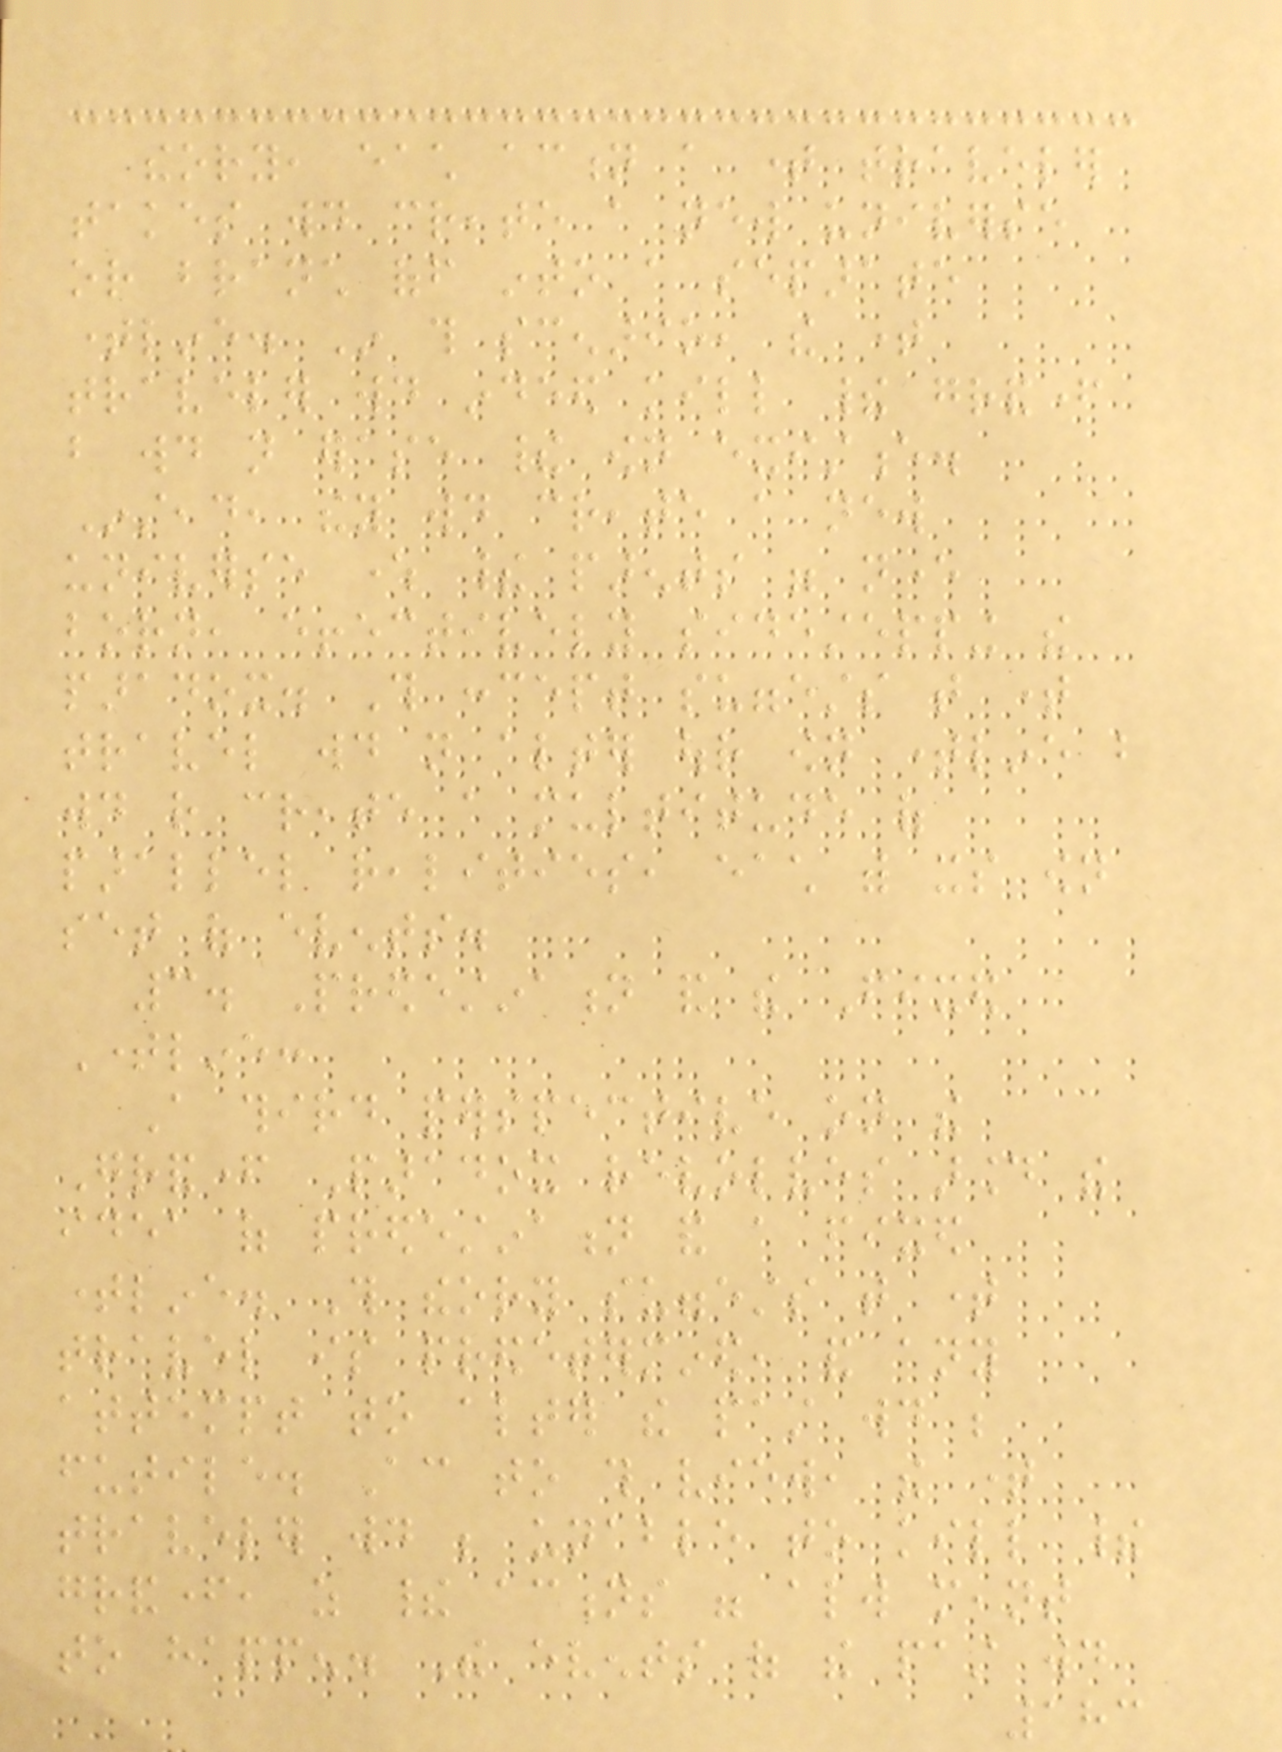theory, each action a time traveler
takes would create a new universe
or branch off into a separate
timeline. In this scenario, the time
traveler would indeed kill their grandfather
but would not erase their own existence.
Instead, they would create a new
universe where their parents were never
born, effectively sidestepping the
paradox. This concept suggests that time
travel would not alter our own timeline but
would rather create a multitude of
parallel realities, each with its own
set of events.
3. Predestination and the Fixed
Timeline:
A third perspective on the
Grandfather Paradox revolves around the
idea of predestination and a fixed
timeline. This theory suggests that time
travel is predetermined, and any
attempt to alter the past would be
futile. According to this view, the time
traveler would be unable to kill their
grandfather, as their actions were always meant
to happen. The events of the past would
183
